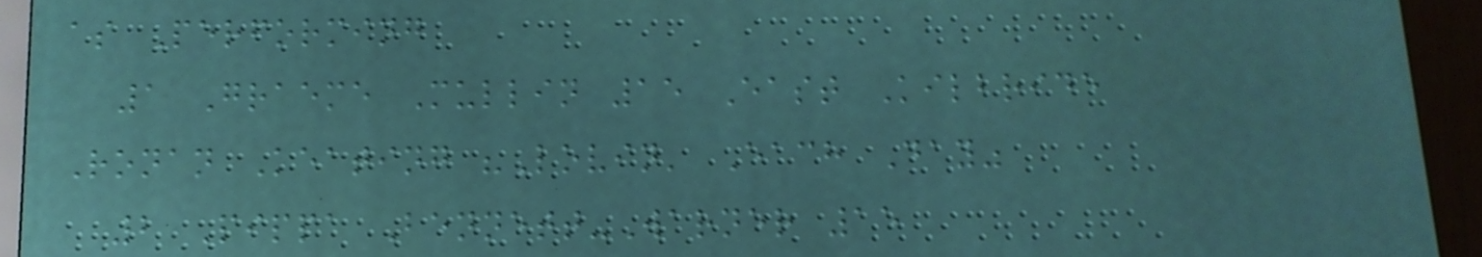as Performing
1 Graeme Mullin 15 East Kilbride
Ronan Keating "Lovin' Each Day"
2 Pippa Bennett-Warner 15
